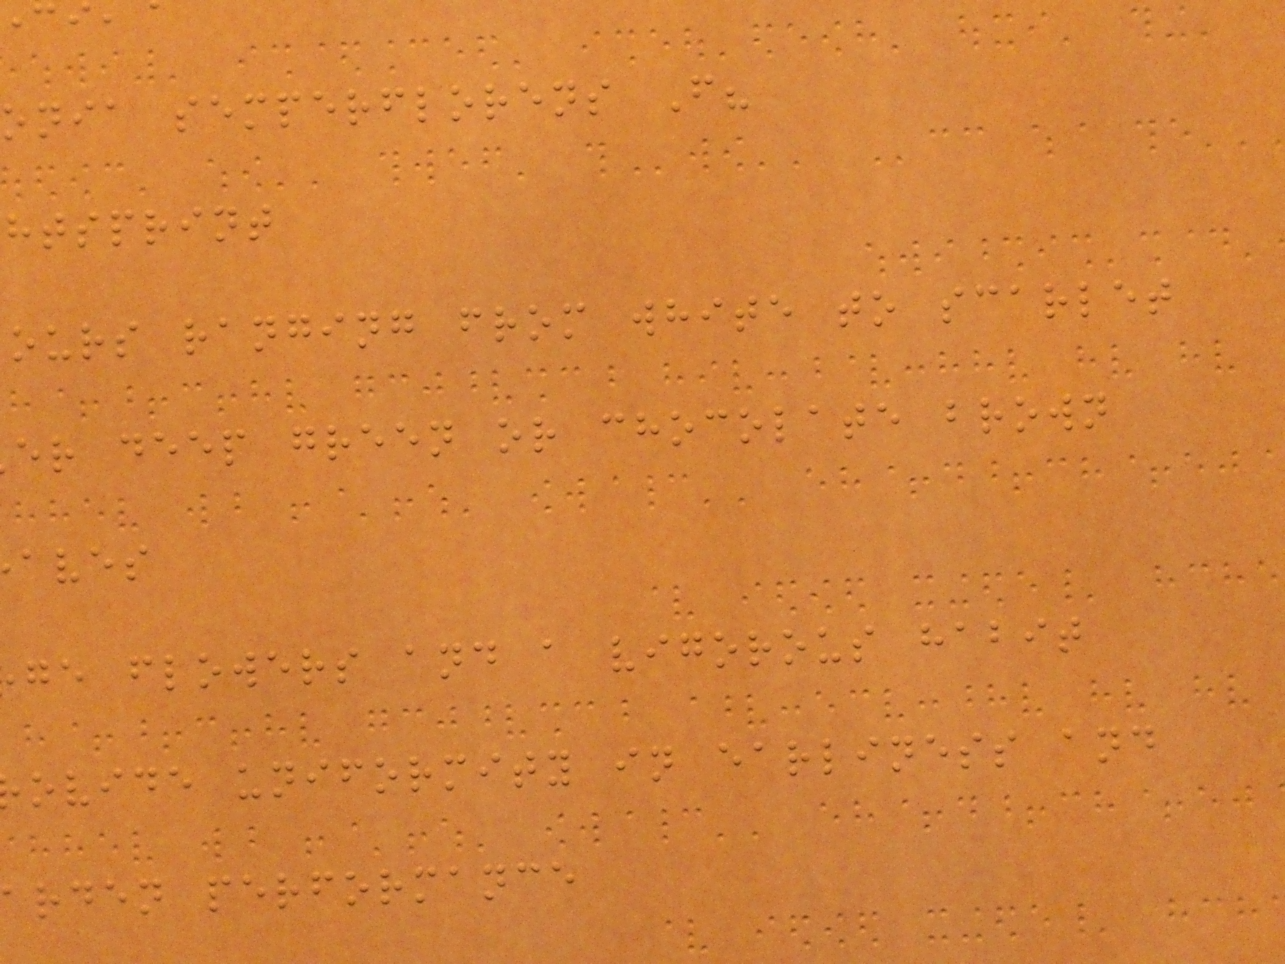onia semperflorens F?
htsprint
ours ranging from white to scarlet
er deep green or chocolate brown
aves
ge flowers and a vigorous habit
ovide uniformity in earliness and
arden performance
